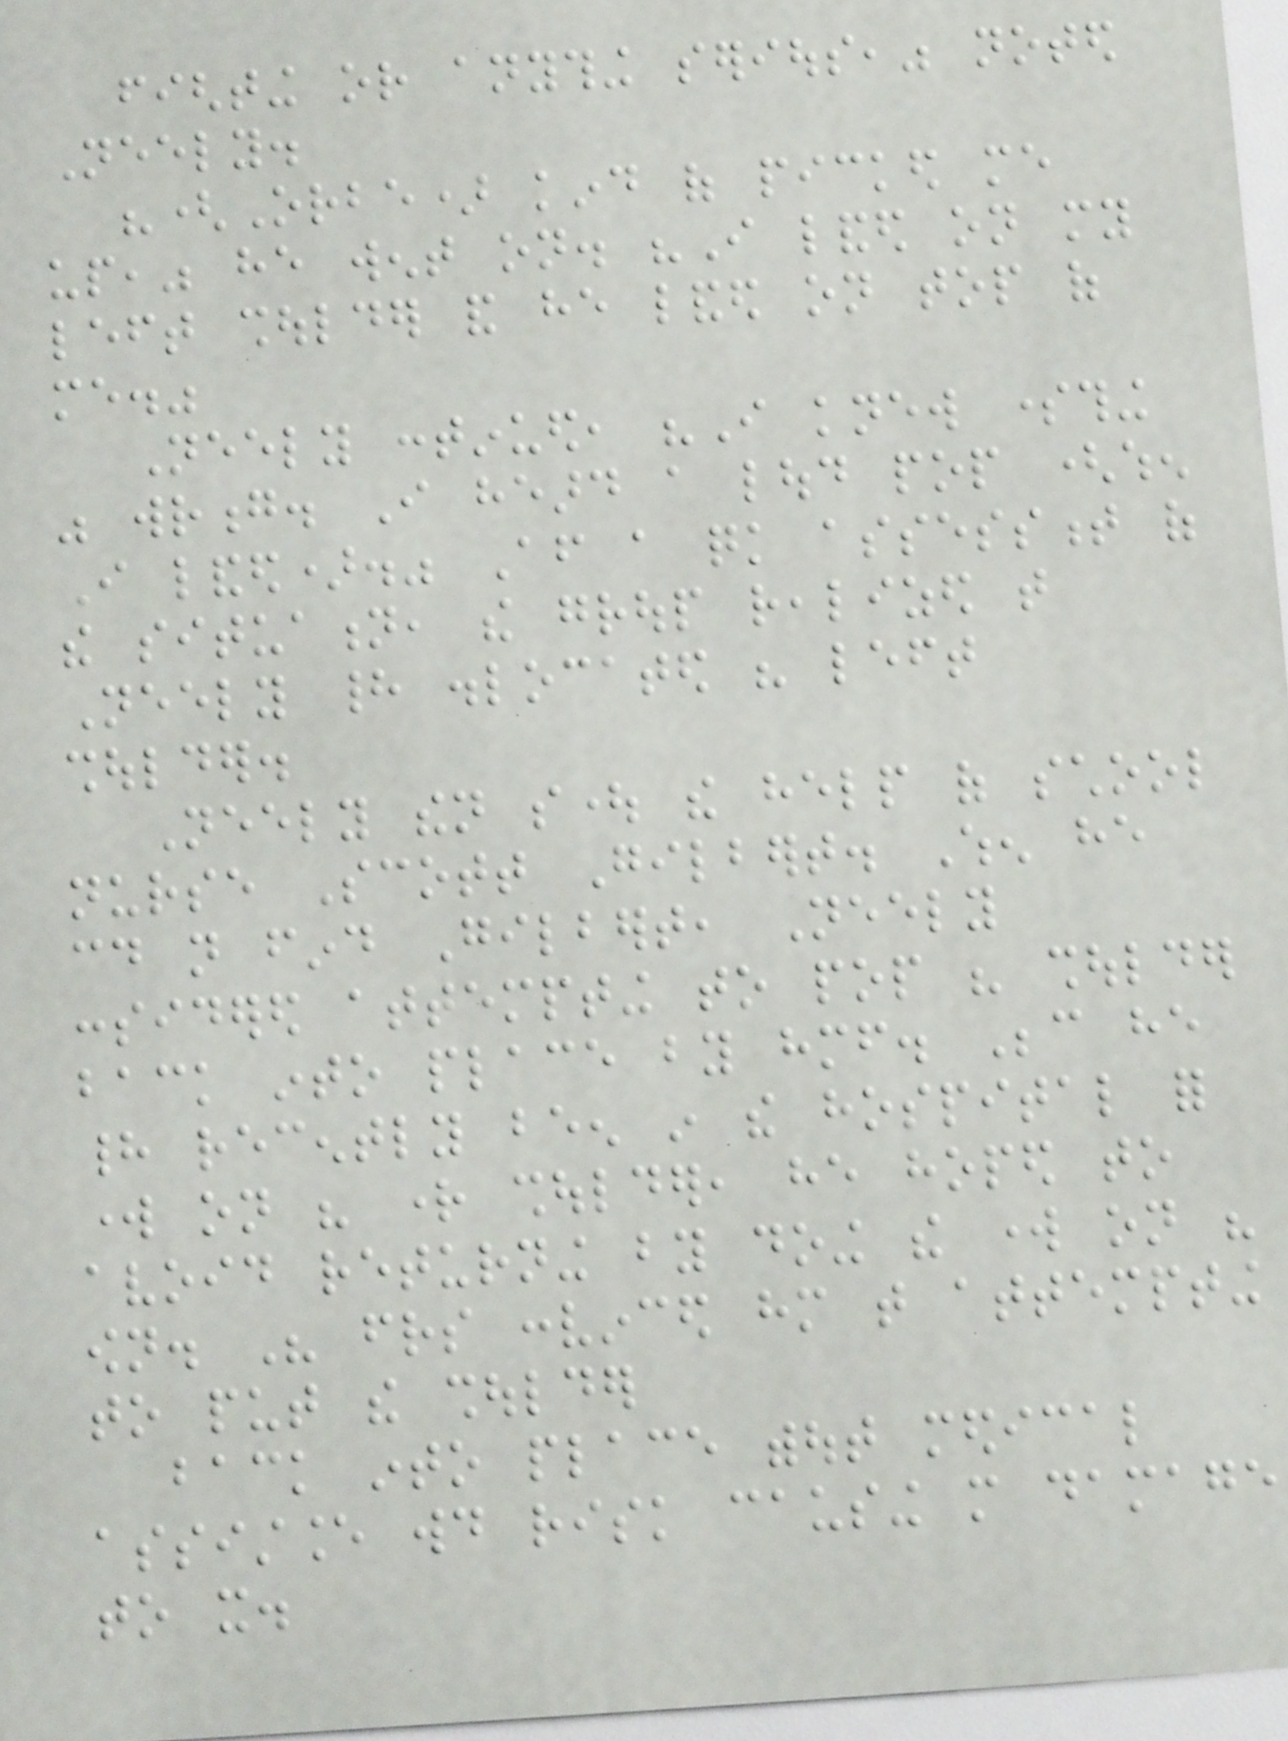fighting or anything serious," noted
Neely.
"(Orbe) kind of picked me
up," he went on. "I landed on my
left shoulder and he landed on top of
me."
Neely continued, "I knew something
was wrong. I heard a loud pop (when
I landed)." After a quick assessment of
the situation, the group realized that
Neely had dislocated his left
shoulder.
Neely then sought the help of school
nurse Scott Gilbert. When he
could not find Gilbert, Neely
considered attempting to pop his shoulder
back into place by himself. Because he
had recently been in the hospital for
work on his right shoulder, he hoped to
avoid returning by doing the work on his
own. His friends convinced him that attempting
to put the shoulder
back into place without medical
assistance would risk causing more damage
to it.
